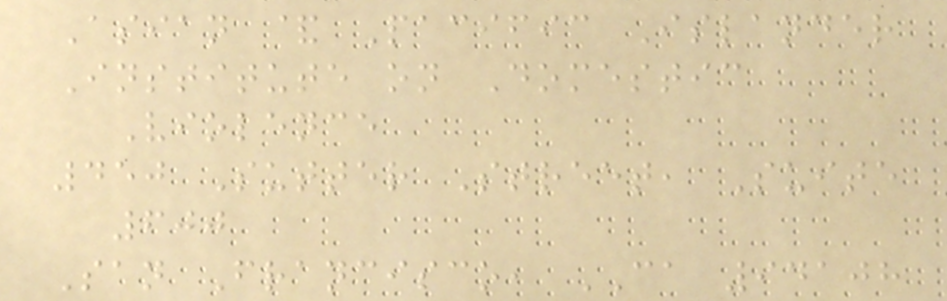Asian & Pacific Islander
Institute on Domestic
Violence
450 Sutter Street, Suite
600
San Francisco, CA 94108
